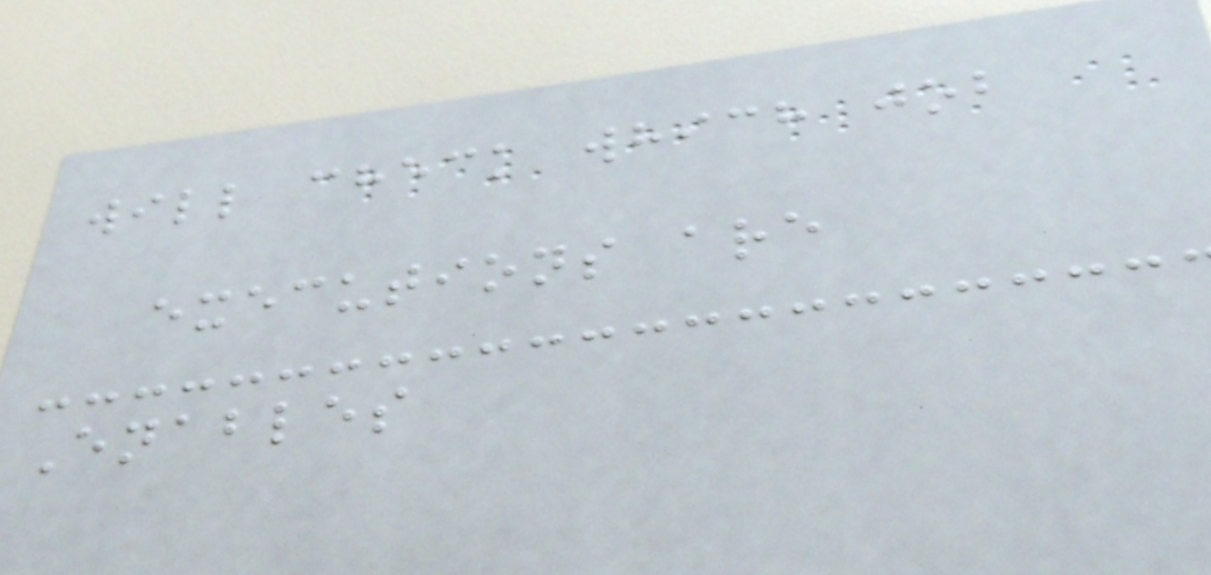will check which job
executions are
Enables
